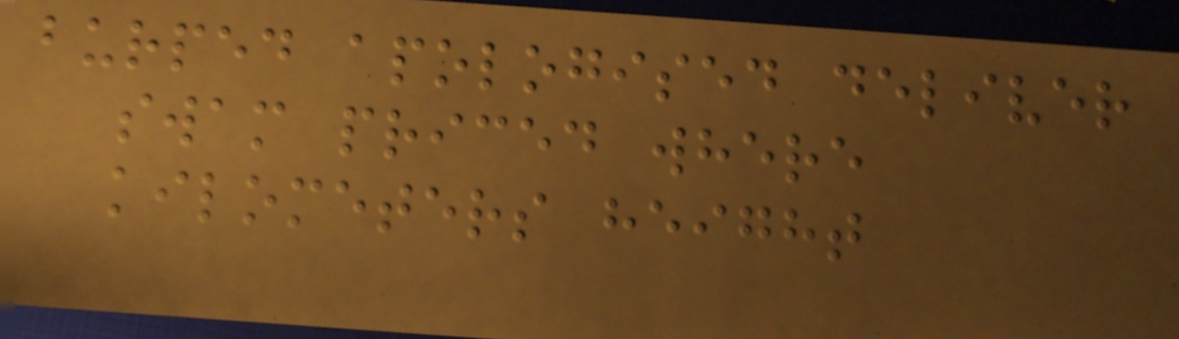burped apologised deliver
swam priced where
kilometers height
